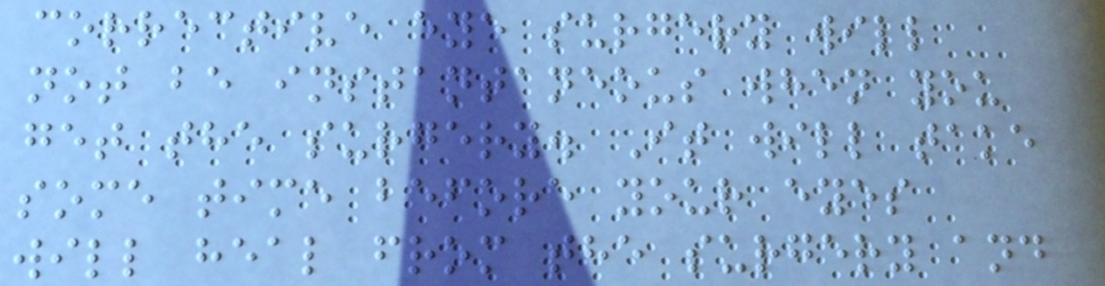corrective eye surgery will
not be instantaneous when you
get the surgery. It will take
some time before your eyes
will heal from the surgery and
